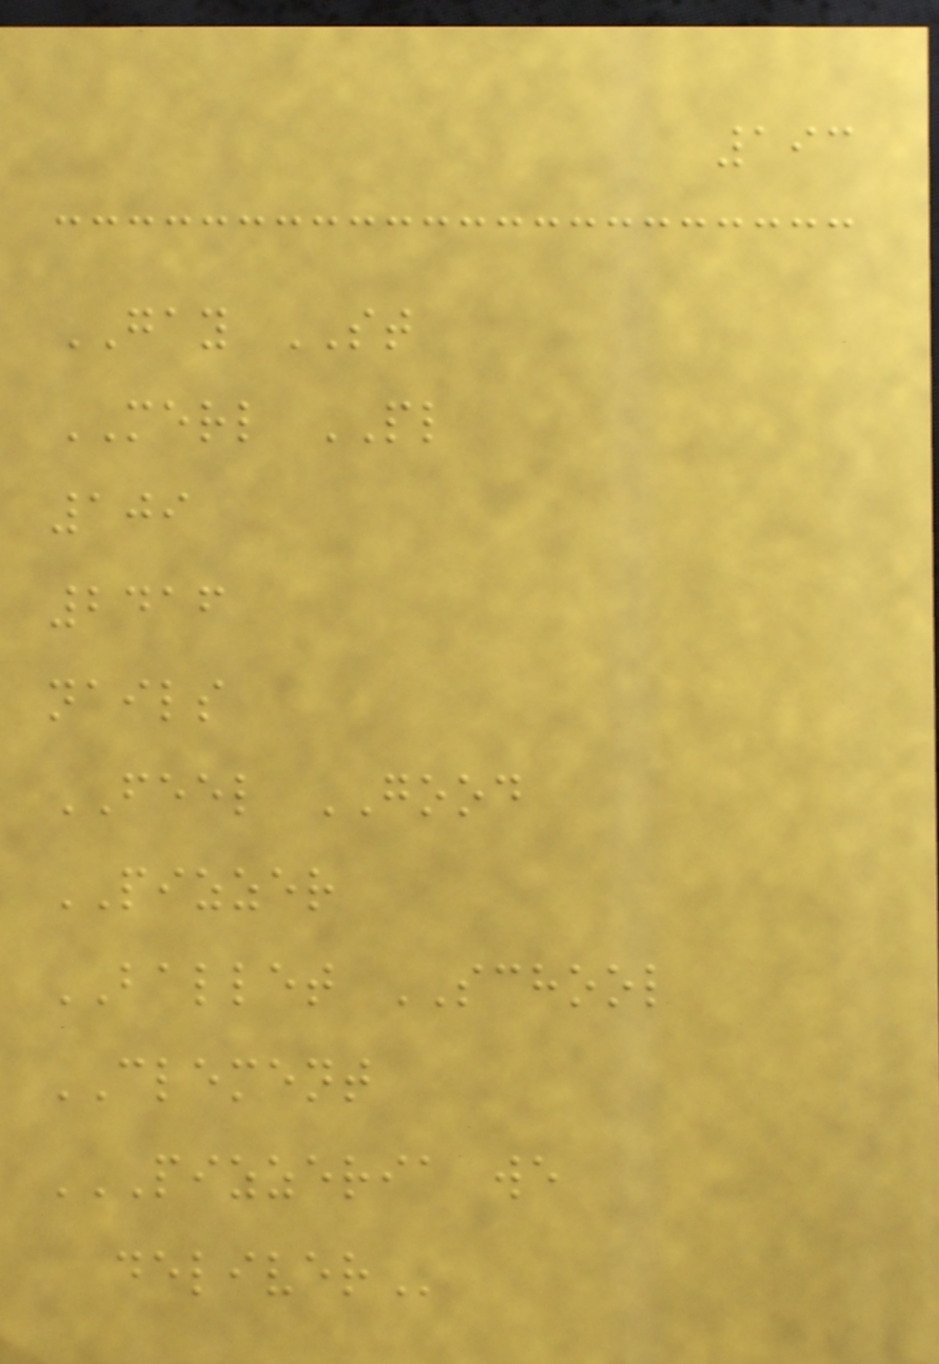193
GAY ST
MERL PL
109
2416
nails
FEEL GOOD
PIZZER
BALLET SCHOOL
CLEMENT
PIZZERIA WE
DELIVER
